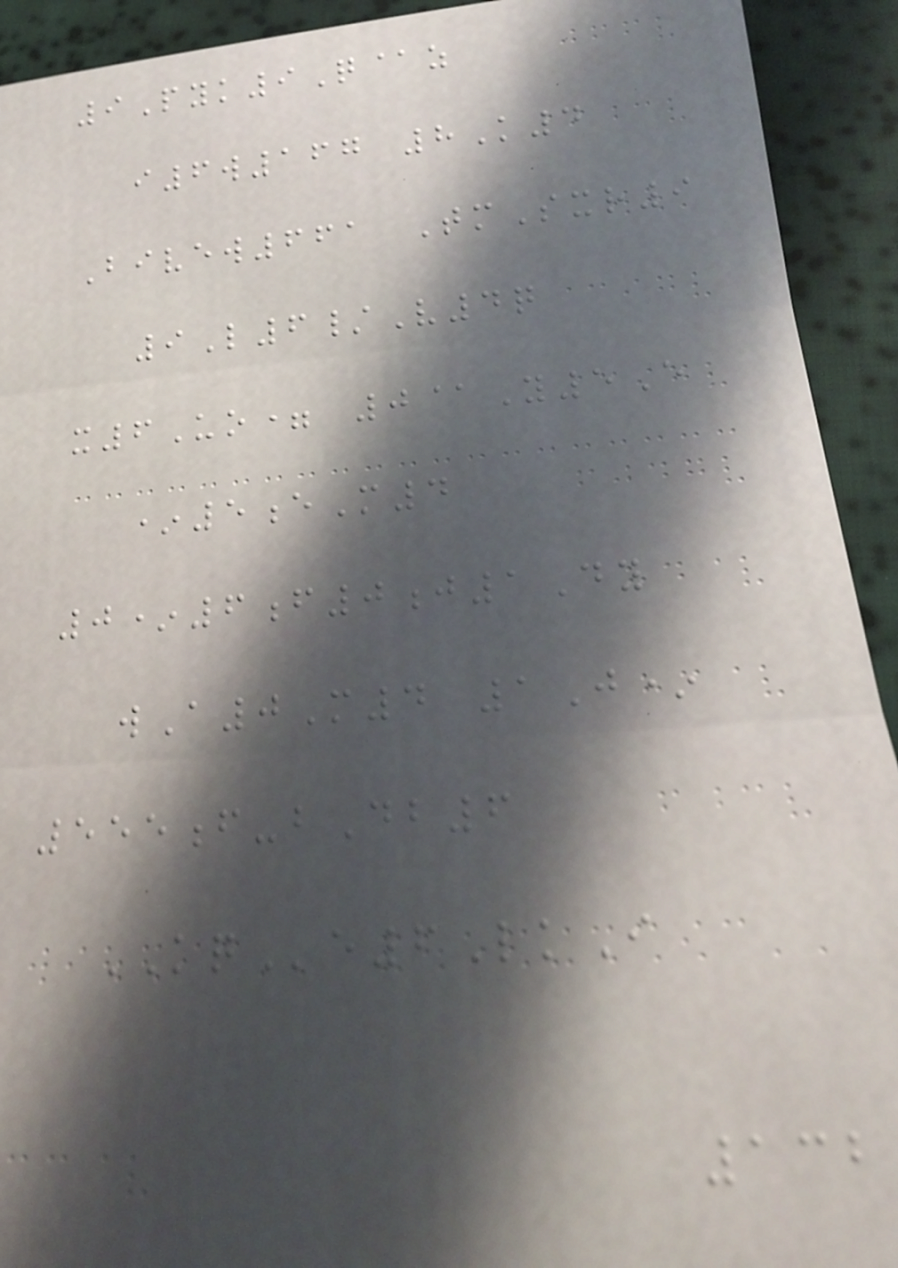9Pyk9Q@z
i6w167 8K4
Bivew661 TmSxr9
9L6/V4q
x6Uo= 0@Y5E
*5eM4
0*6f0j1Dy
wA0M4 1J*
555f-bDb6
KQe6LkI
132
